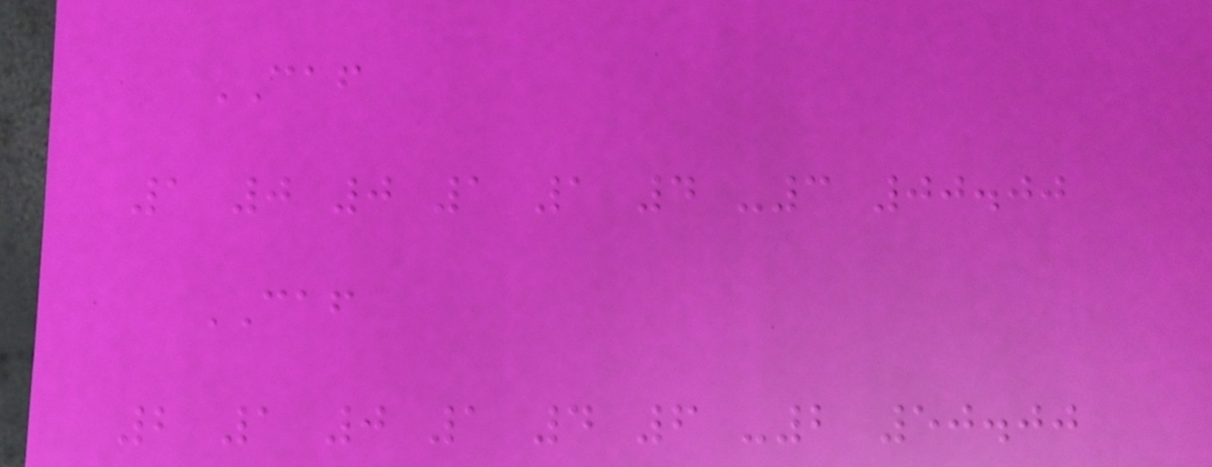CAF
1 0 0 1 1 4 -3 00.00
CAF
2 1 0 1 4 6 -2 50.00
